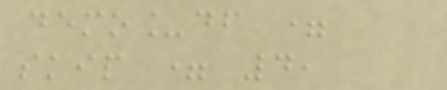demo_df =
skip = 4,
